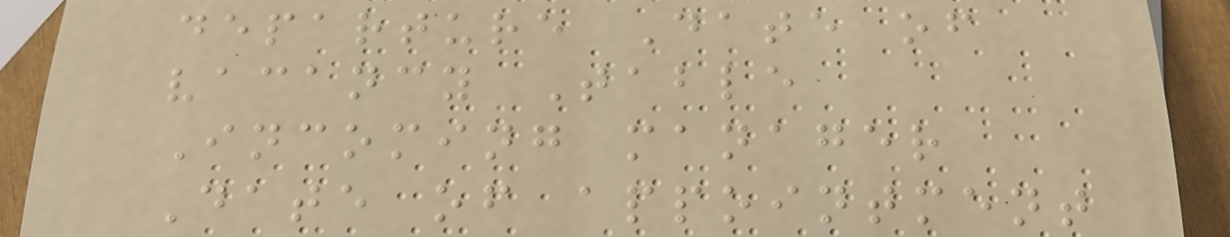departure Date of
vacancy Table
Incoming manager
Date of appointment
